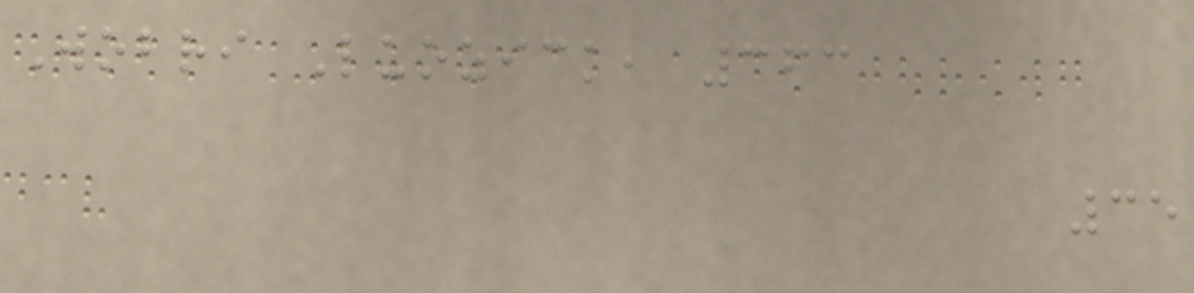Wobri Luozick, 363
35
